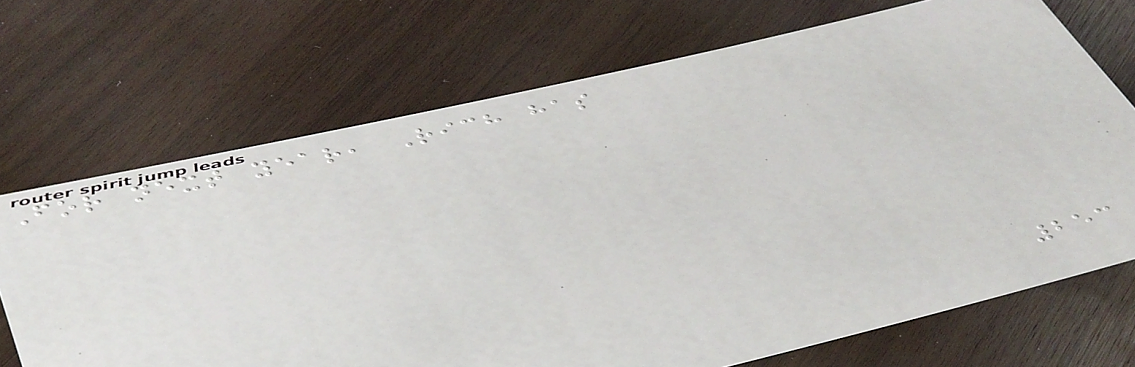For next year, Rich has
253
